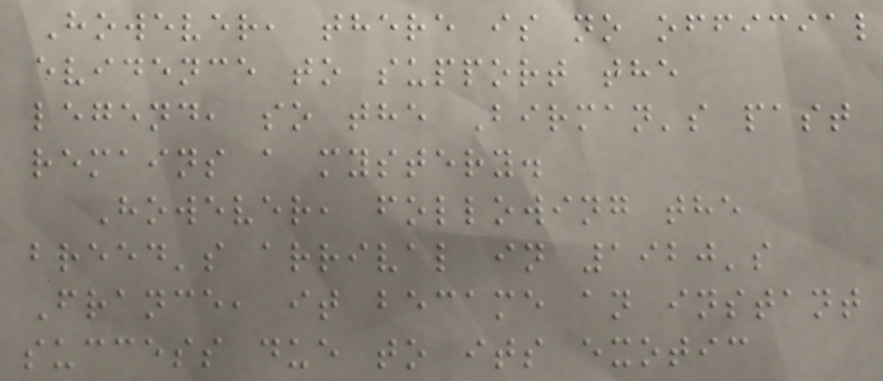However, there is no official
evidence to support the
legend, so the Birman's past
remains a mystery.
However, following the
breed's arrival in 1920's
France, it became an instant
success due to its exotic
